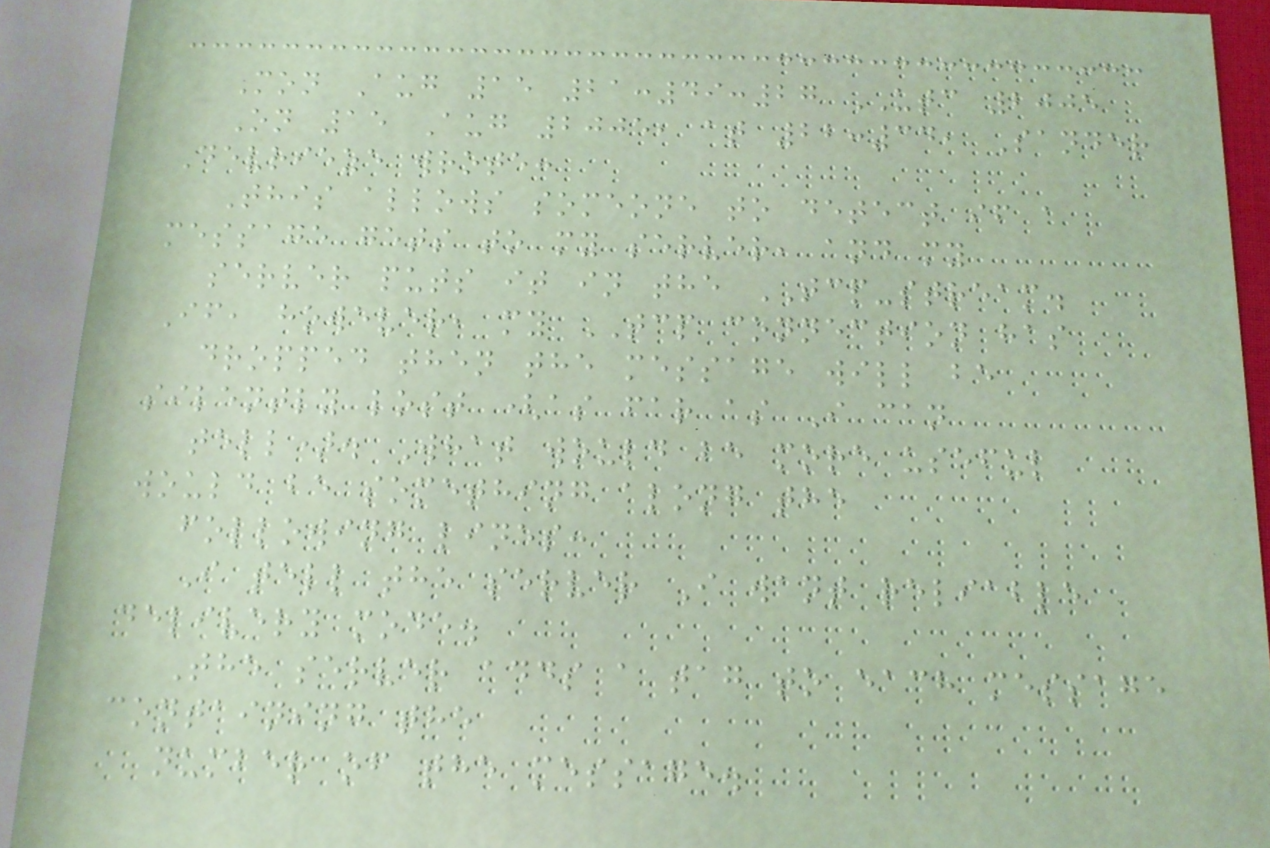Mon Aug 15 21:49:27 UTC 2005
On 15 Aug 2005, at 22:34, Sander
Devrieze wrote:
This allows someone to detect if a
message gets to my server, and my
server puts it in the TCP-stream.
If, however, my TCP connection has
dropped then the message will be
silently lost (as far as I can
tell). What would be more useful
would be something along the
following lines:
I tell the server I want reliable
delivery mode.
The server adds a tag to each message
containing the
number of the message.
